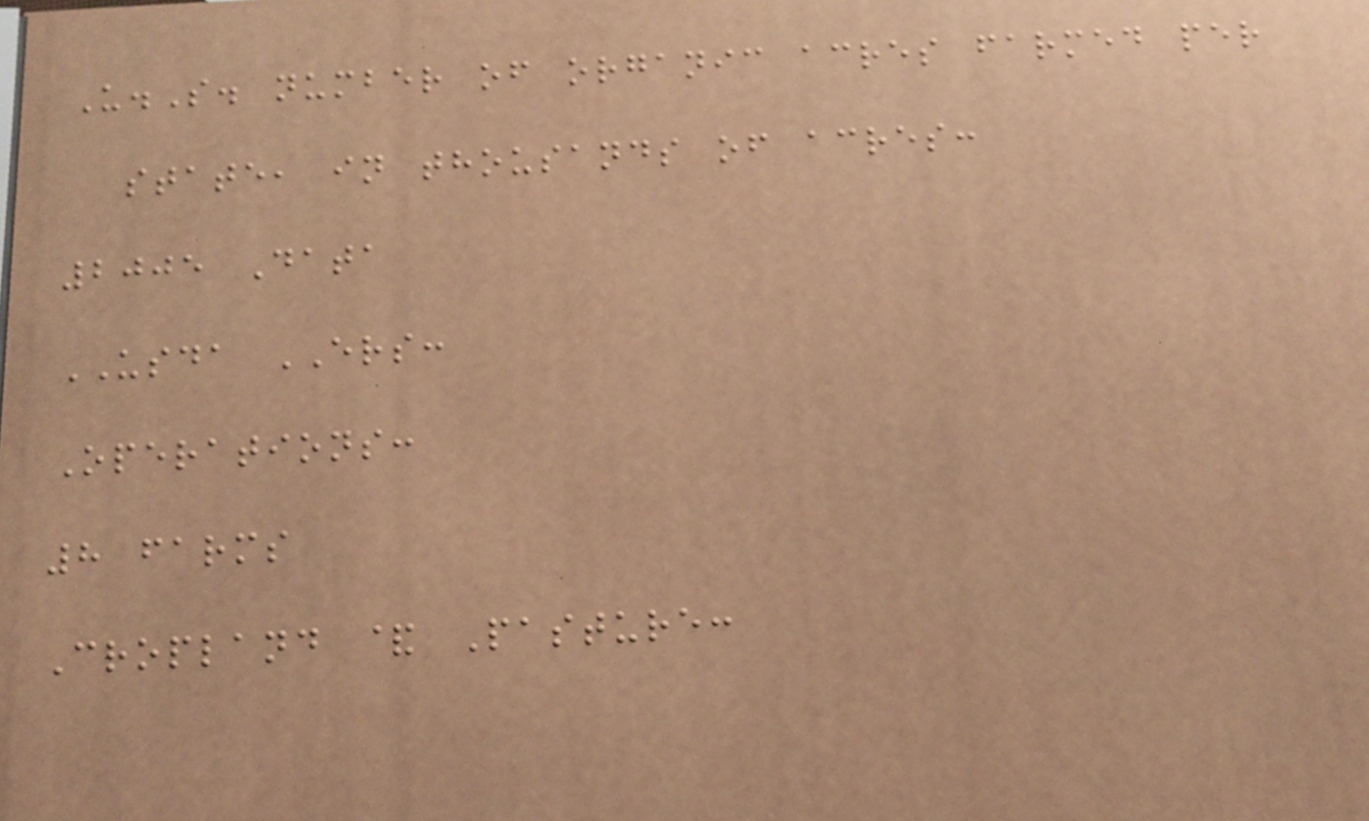U.S. number of organic acres farmed per
state, in thousands of acres:
2005 Data
USDA ERS:
Operations:
8 farms
Cropland & Pasture:
